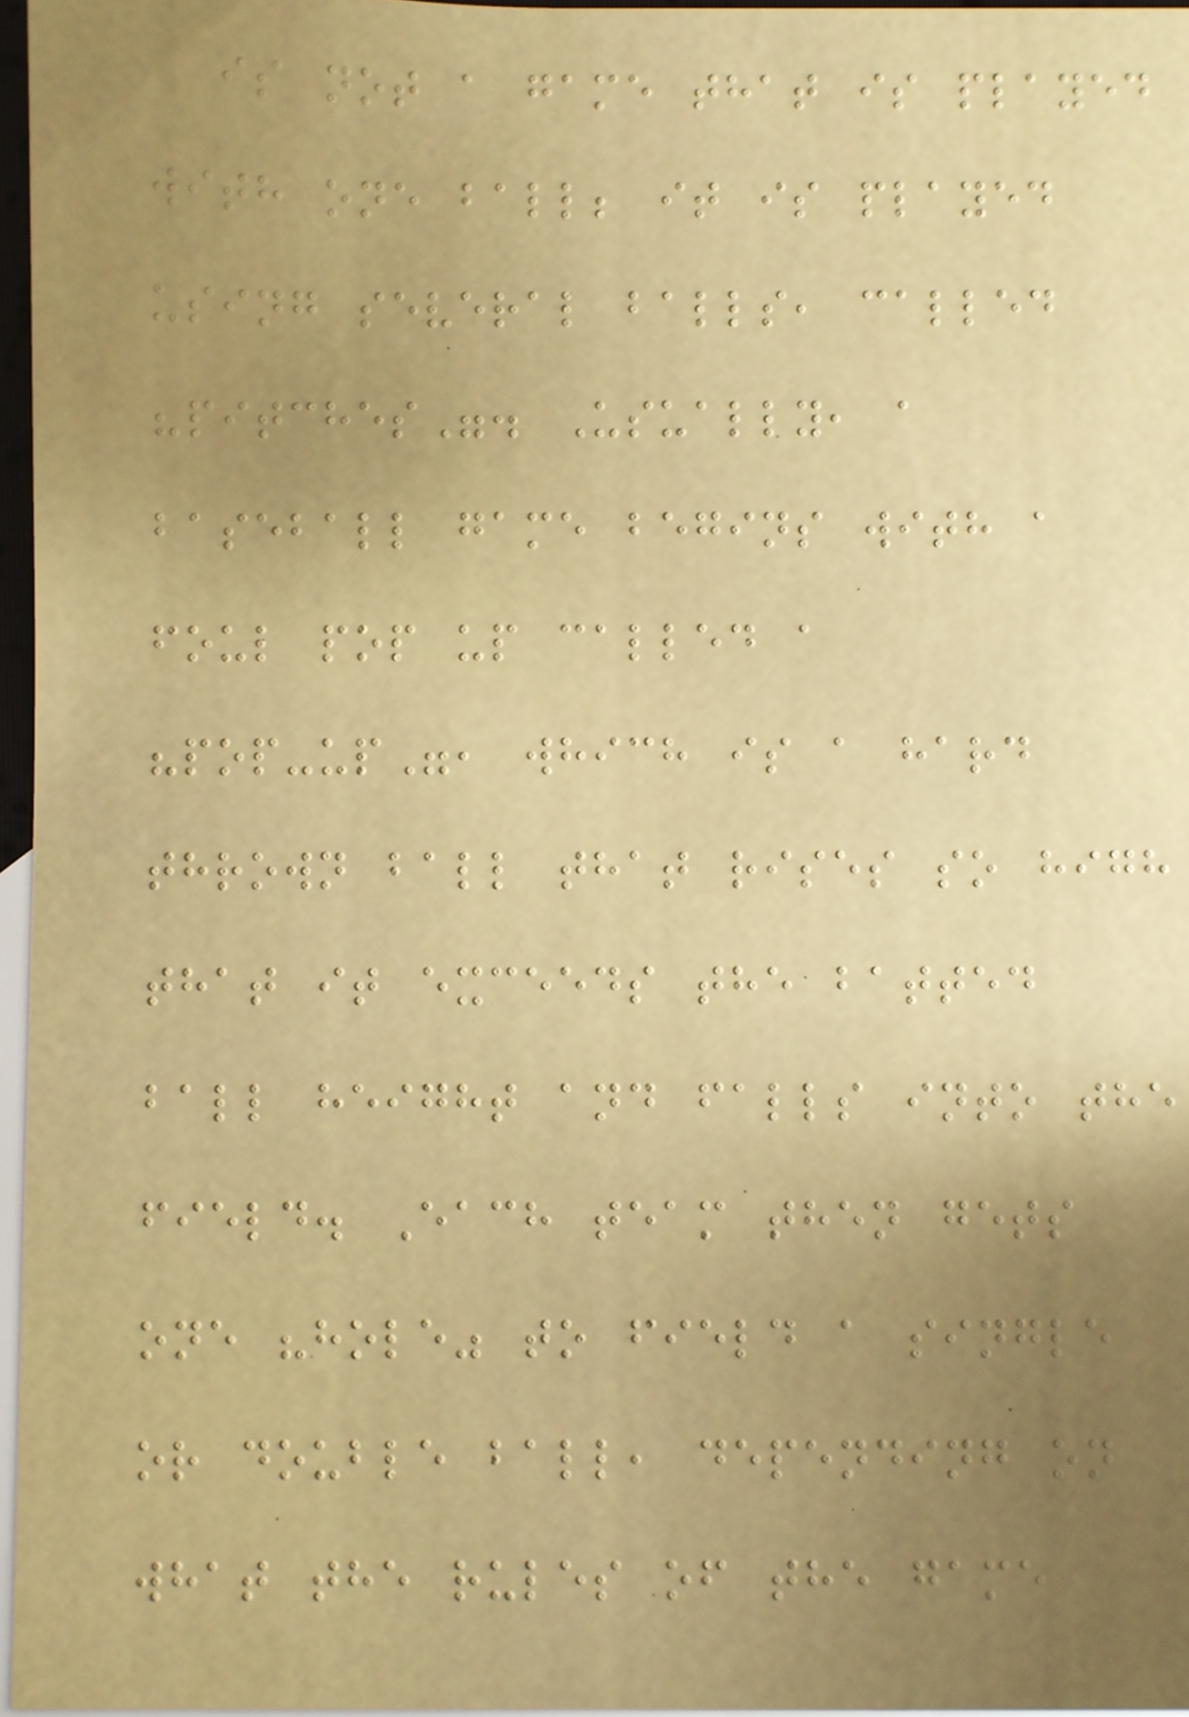is not a game that is played
with one ball; it is played
using several balls, called
"pitches". Usually, a
baseball game begins with a
foul pop up called a
"pop-up", which is a hard
thrown ball that rises so high
that it exceeds the batted
ball height and falls into the
field. Each team then gets
one "hole" to field a single
or double ball, depending on
what the rules of the game
